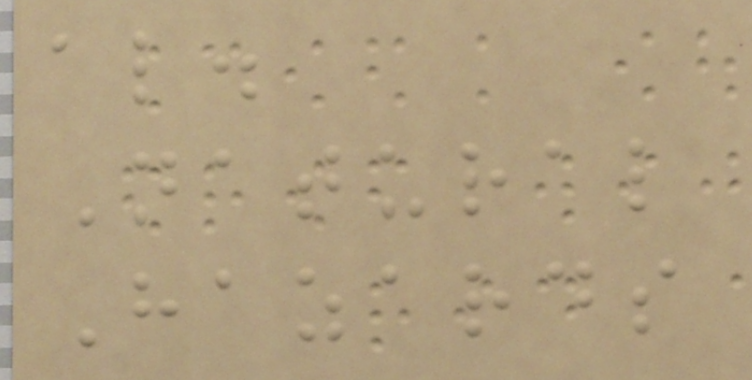al.
Natural
Hazards
